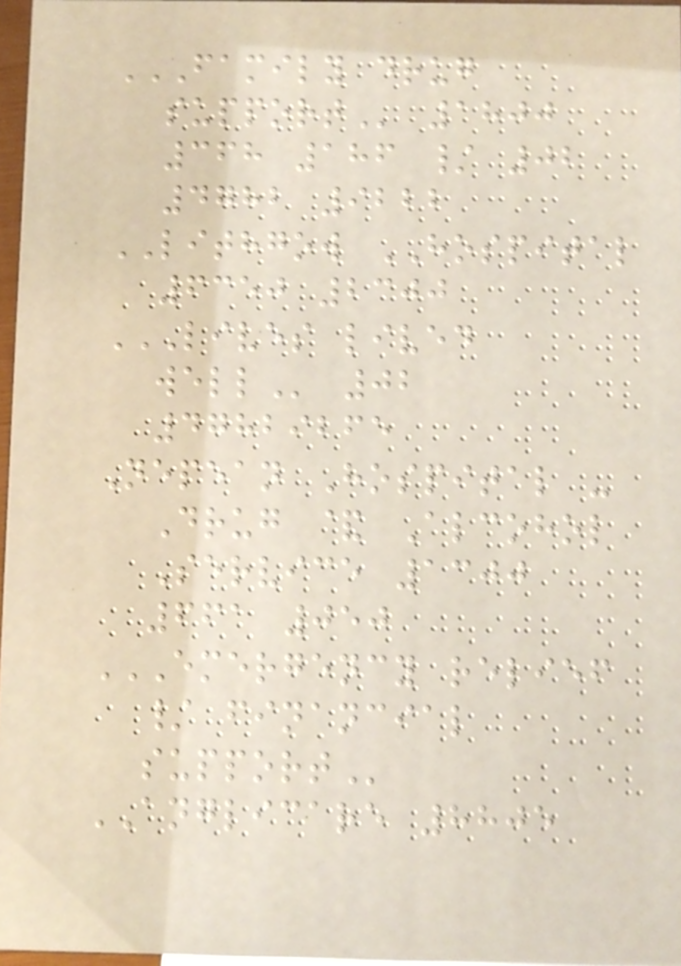FAMILY DRUG
SUPPORT 1800
368 186 / 02
4782 9222
LITHGOW HOSPITAL
6350 2300
LIVES LIVED
WELL 02
47829265
Nepean Hospital -
Drug & Alcohol
Service 1300
661 050
EMERGENCY RELIEF
/ FINANCIAL
SUPPORT
ANGLICARE 8805
